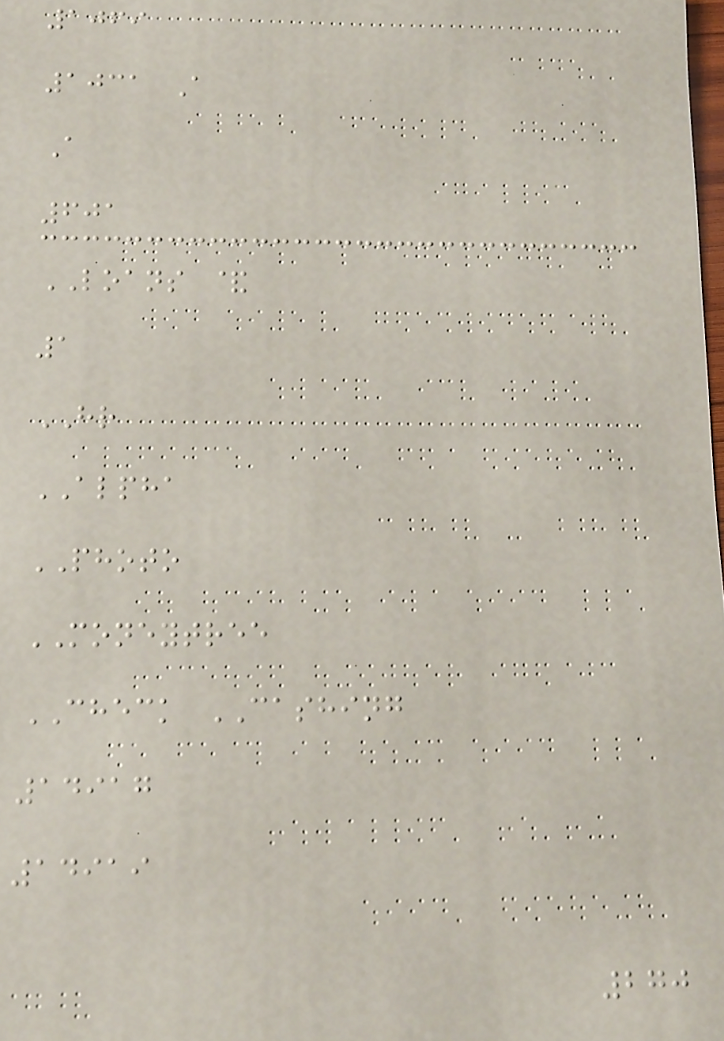1069
1031 A
A
601
LOANS &
1
HR
ALPHA
PHOTO
MONEYTREE
CHECK CASHING
14917
14919
270
